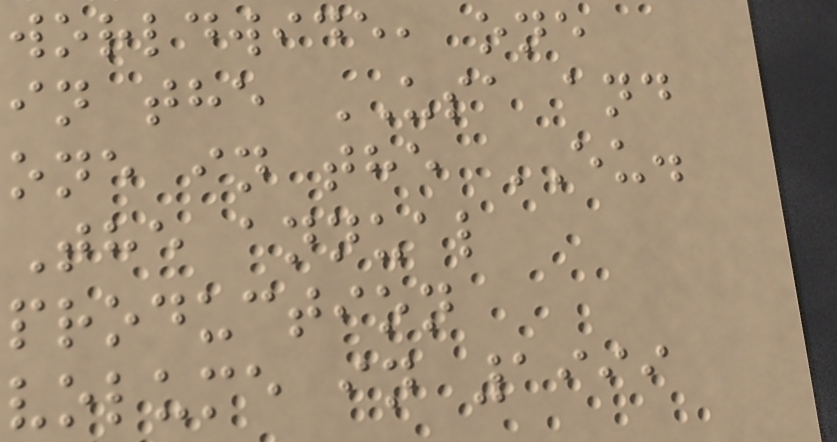worldwide, one
in the USA and
one in the EU.
The annual
production
volume in 1999
